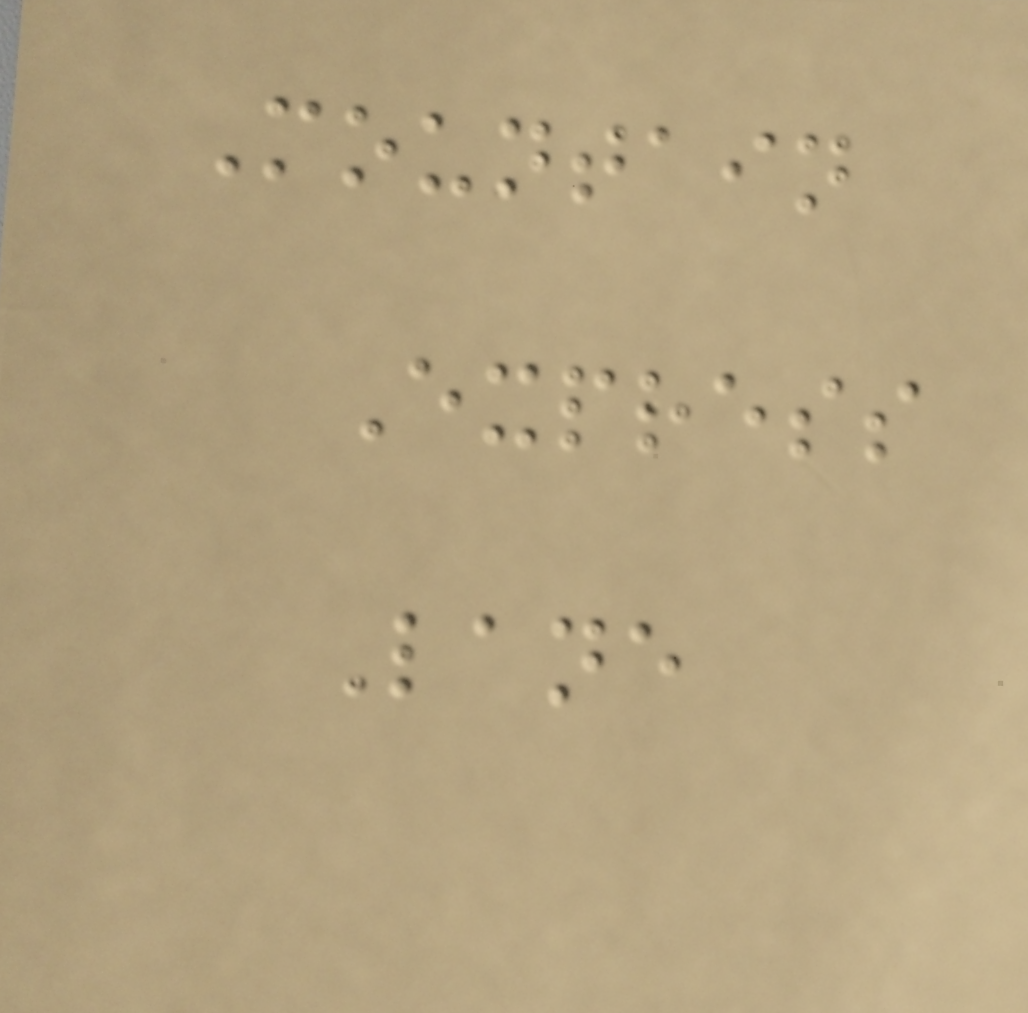Mountain
Express
Lane
